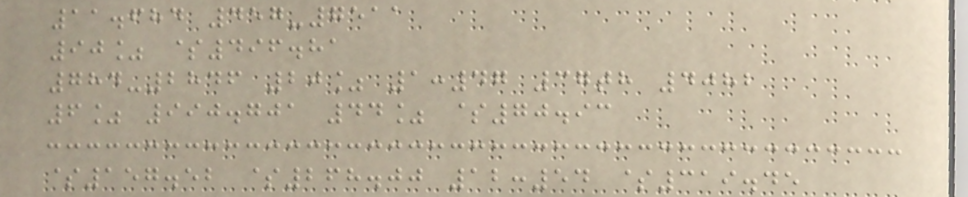11.684 457-7511
90% $496.81
784-2846 20% 1:47 37th 4082
6% 990.701 44% $70.93
$157.52 $268.00 12:54 $319.45
